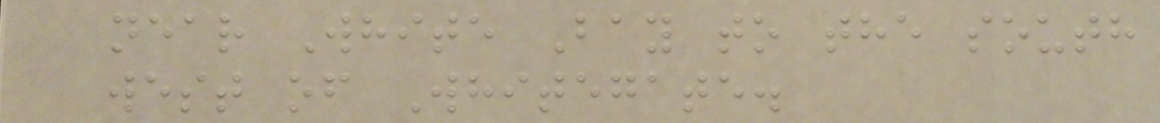near White Bay to the south
west of Whitegate.
